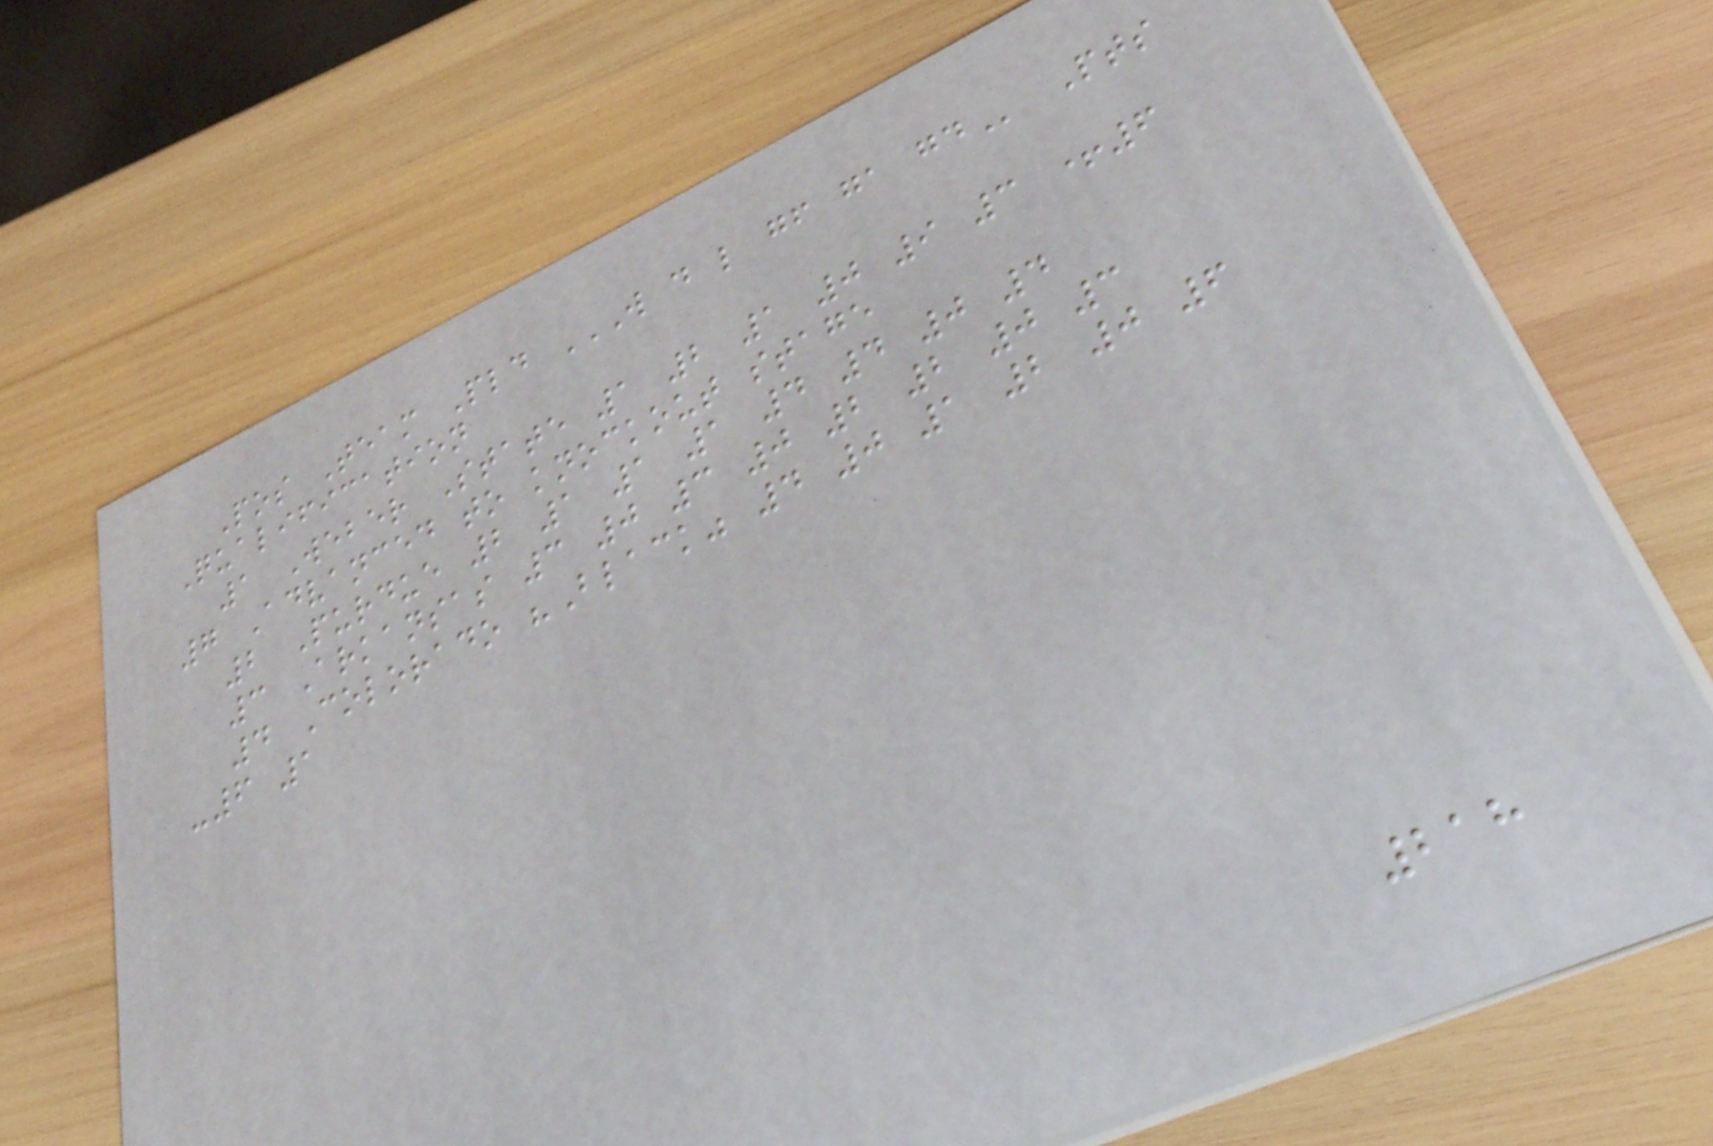Pos Team Pld W D L GF GA GD Pts
Qualification
1 Weber State 1 2 1 0 9 3 +6
7 Advanced to knockout stage
2 Purdue 2 1 1 1 4 4 0 4
3 Arkansas 3 0 3 0 2 2 0 3
4 Colorado "Black" 4 0 1 2 0 6
-6 1
218
